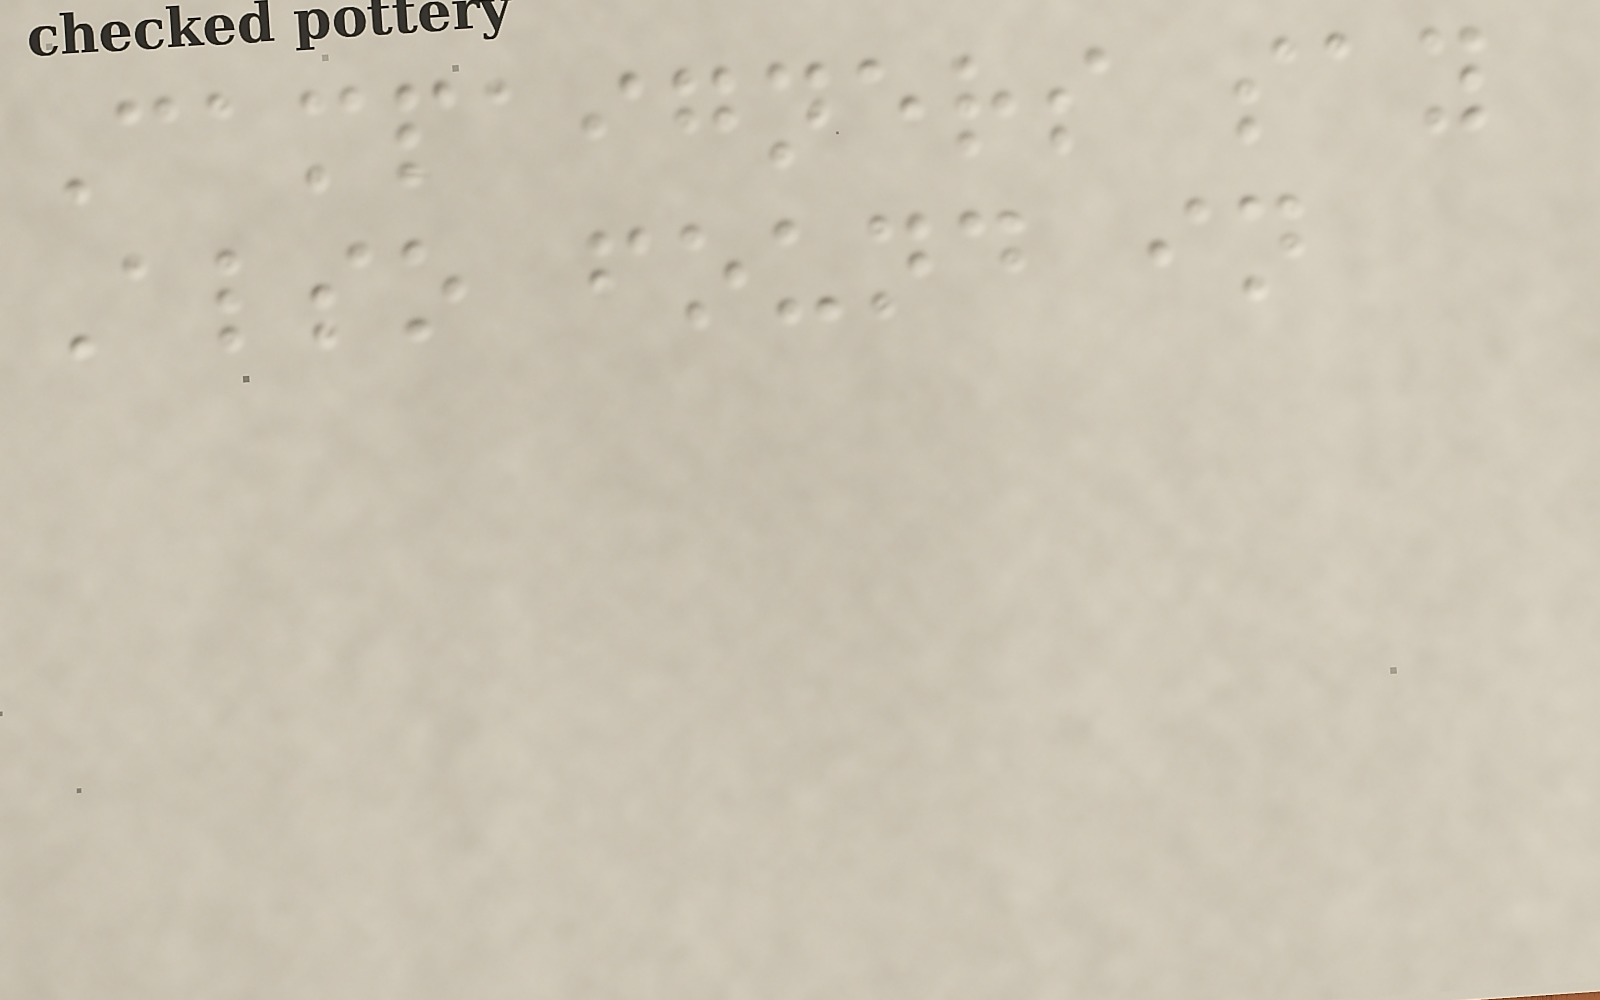Campaigners say
Also found in
